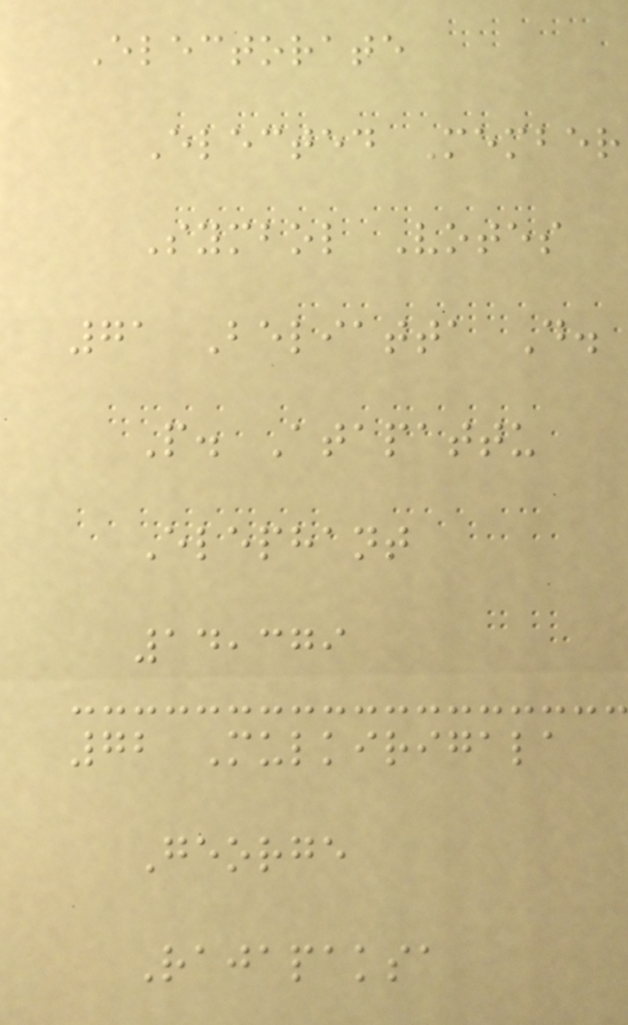Electorate
Elected Member
Symbol Votes
71 Beliatta D.
P. Atapattu
Elephant
14,379
72 Mulkirigala
George
Rajapaksa
